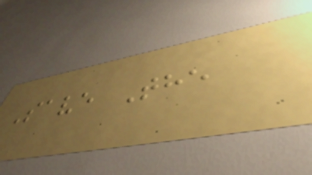Save The
